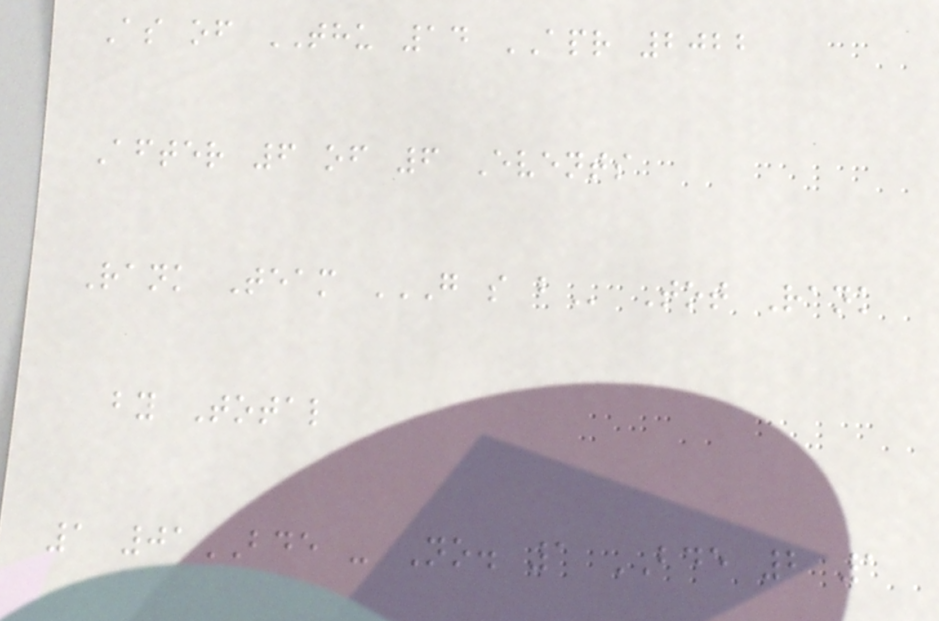As of THU 14 APR 2022
After 6 of 6 Events
Rank Team G S B Tot Rank
by Total
1 01BDE - No. 1 BDE 2 1
